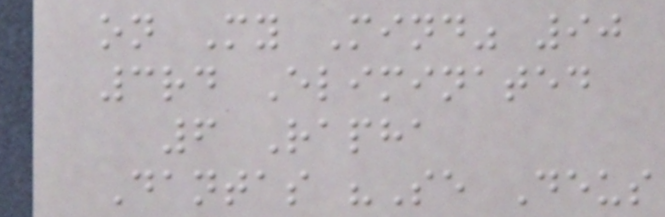on My Mind" 90
3rd Eliminated
6 Rapha
Dantas "Se Deus
